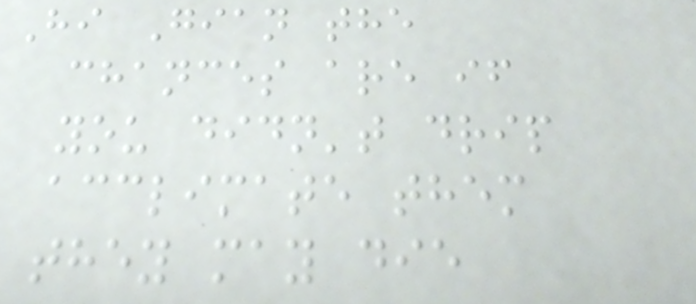Hi Gian the
chances are if
you didn't drip
acclimate them
they may die
